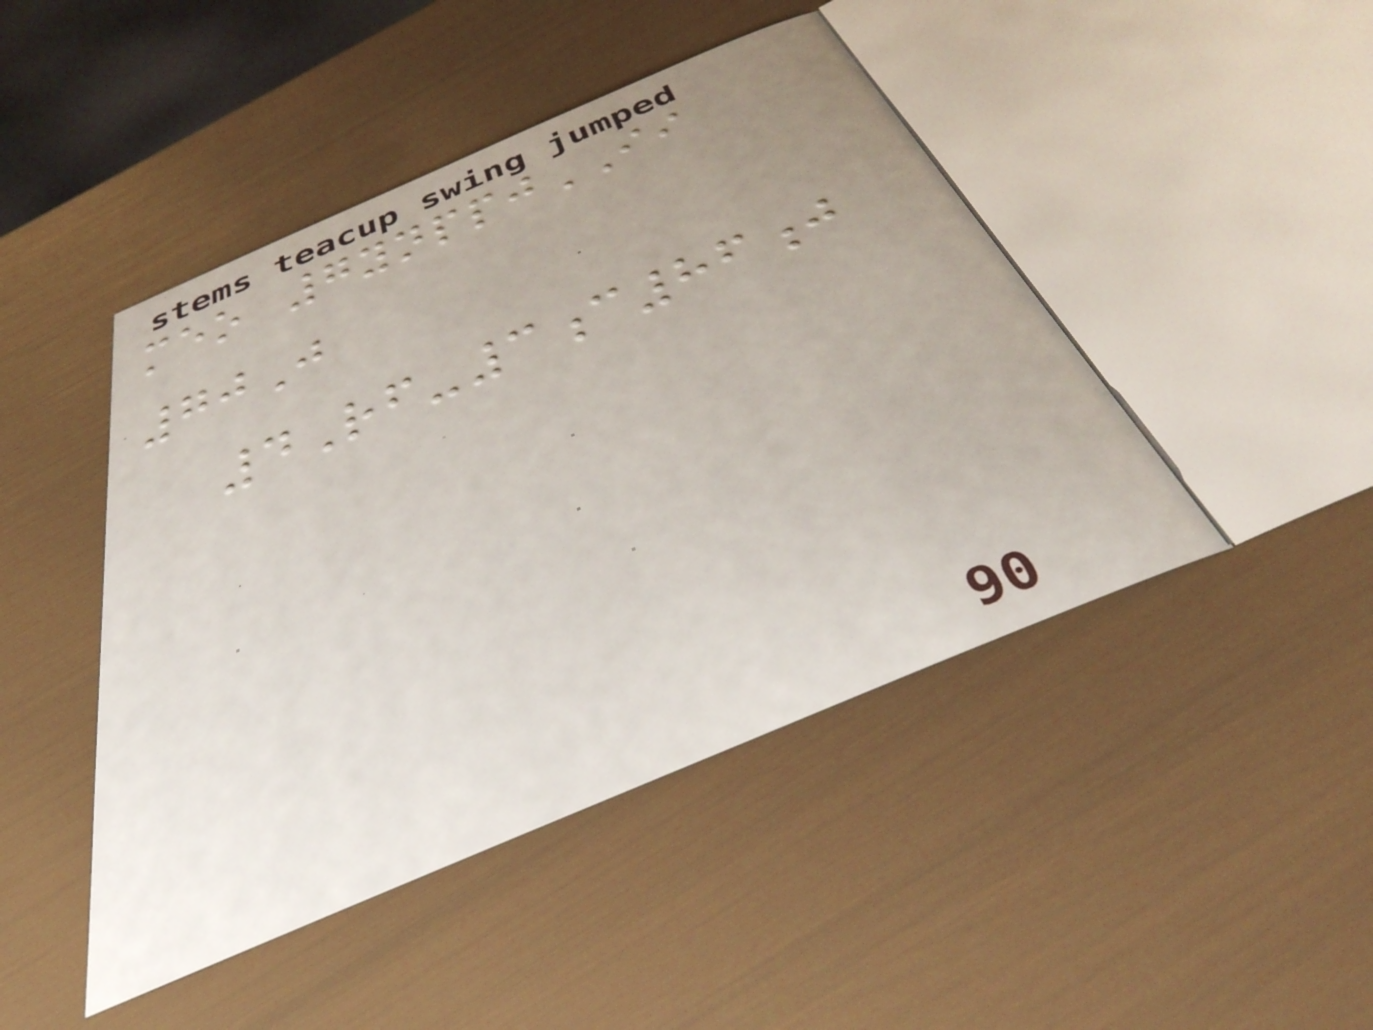meo 7ynppjII
70J
4Rf-3c86j
